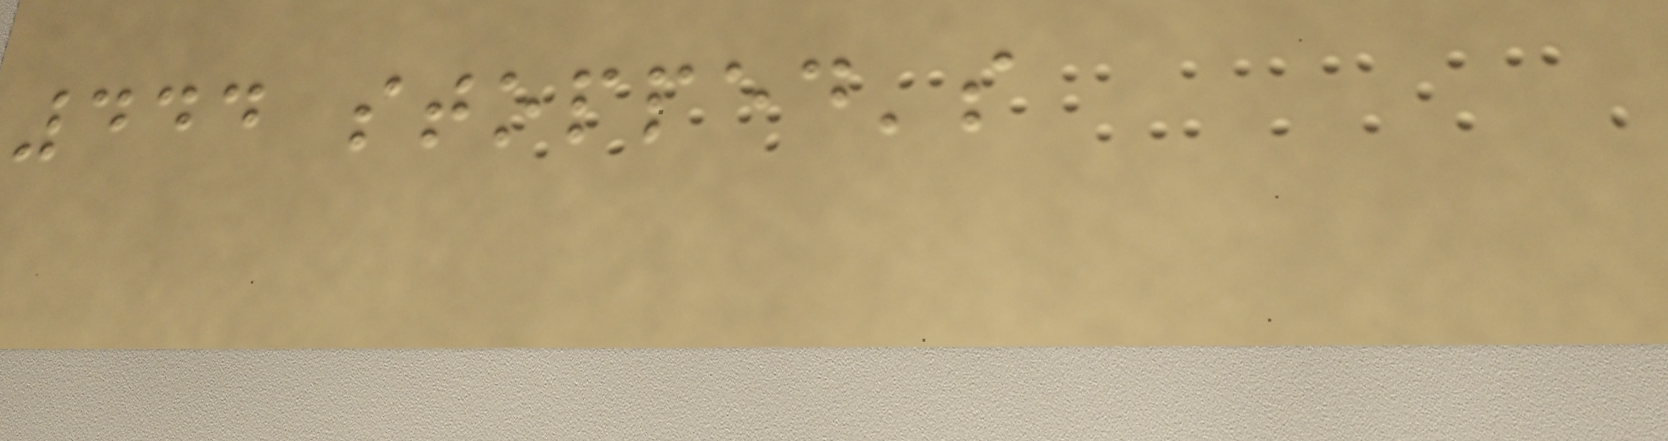444 stopped's
